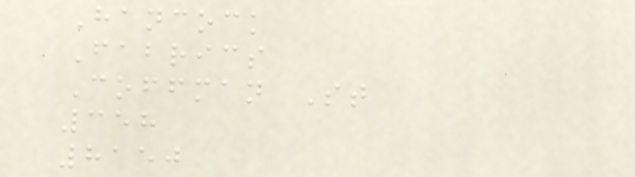Hancock
Fabrics
Coffman St
358
8150
